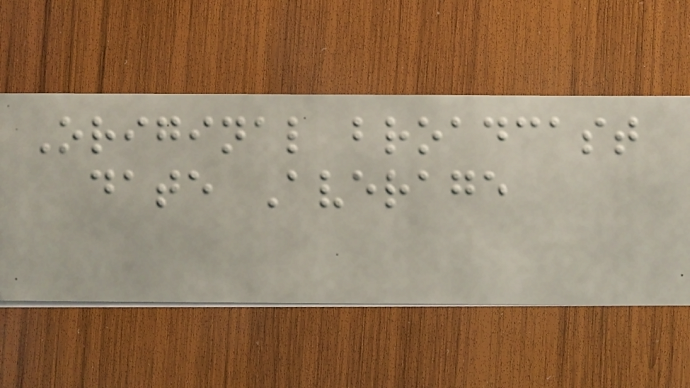Original broadcast
date Average
